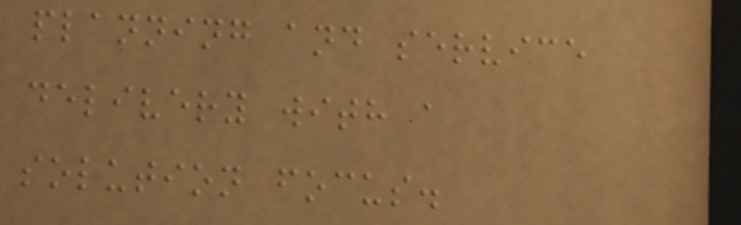planning and service
delivery with a
solution focus.
